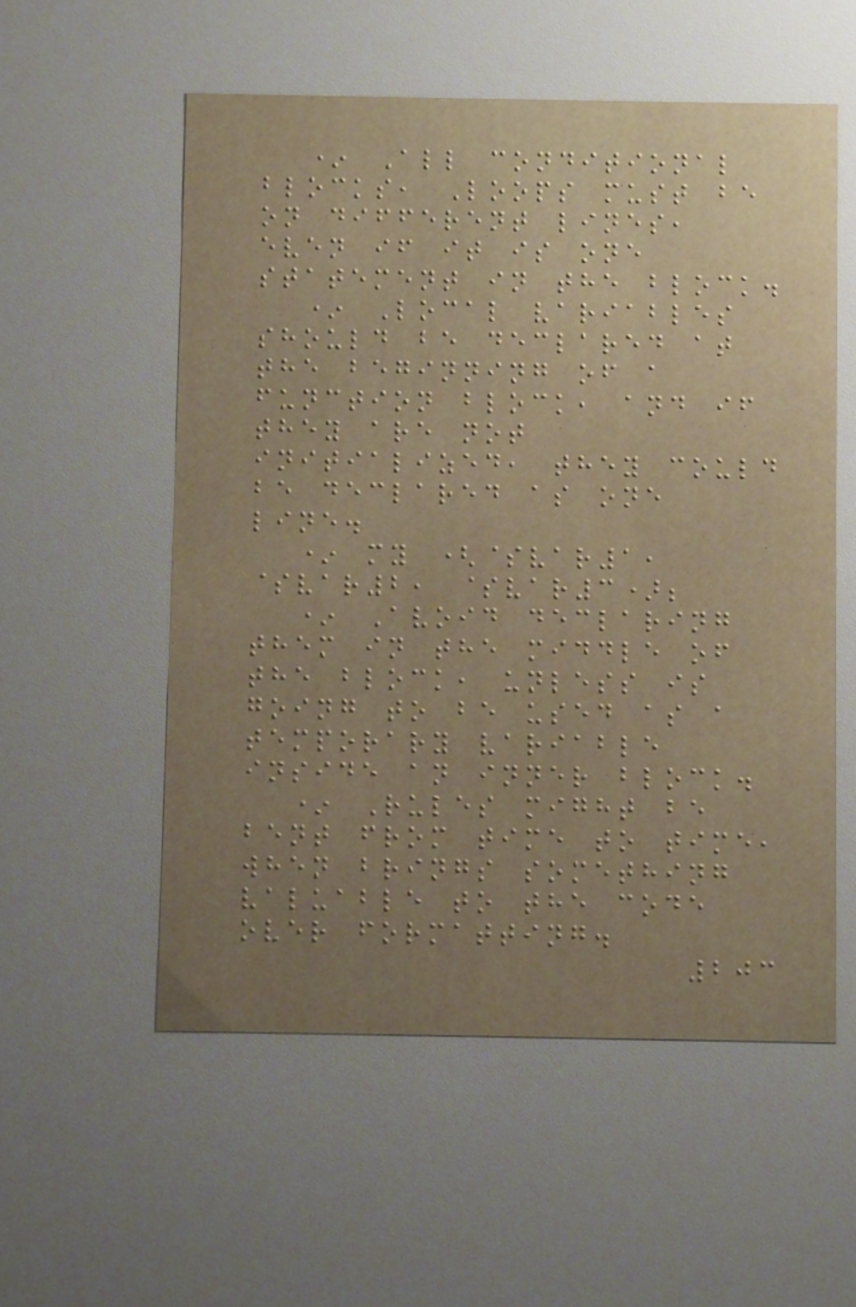* All conditional
blocks, Loops must be
on different lines,
even if it is one
statement in the block.
* Local variables
should be declared at
the beginning of a
function block, and if
they are not
initialized, they could
be declared as one
line.
* my ($var1,
$var2, $var3);
* Avoid declaring
them in the middle of
the block, unless is
going to be used as a
temporary variable
inside an inner block.
* Rules might be
bent from time to time,
when brings something
valuable to the code
over formatting.
203
